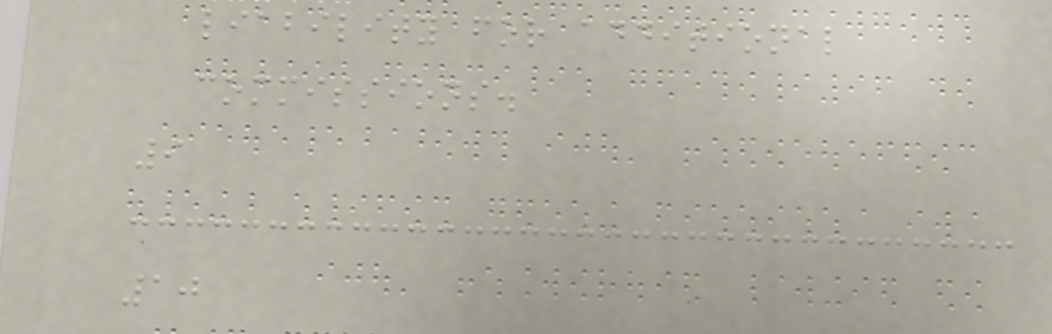liability for additional
commissions.
9
10
